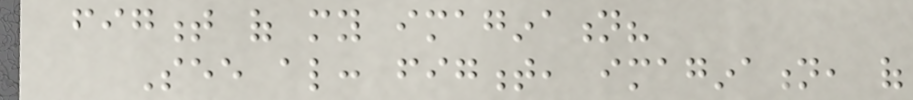figment of my imagination?
See also: figment, imagination, of
